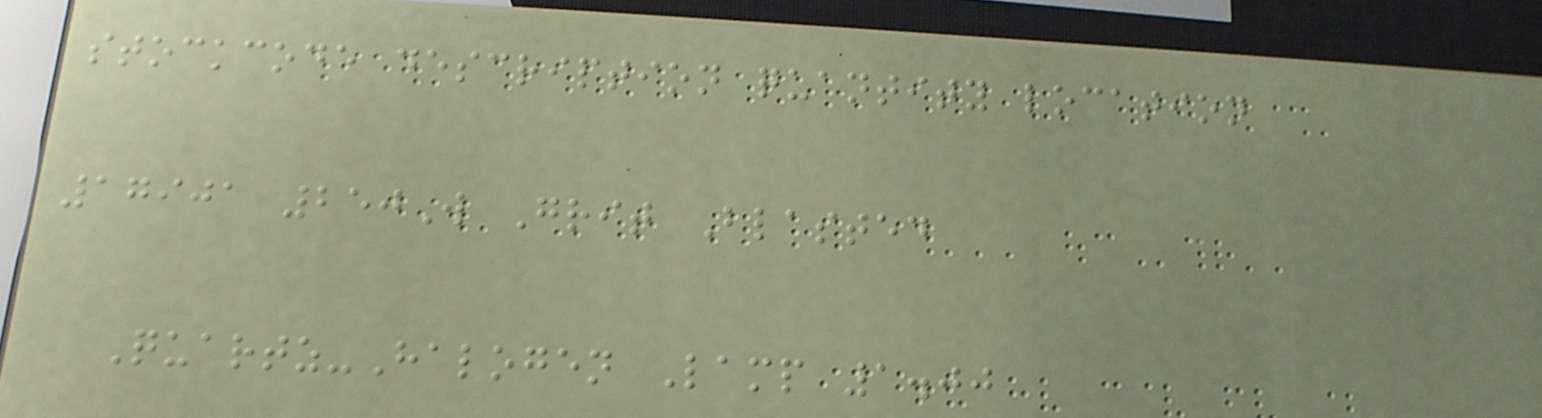stockcode description quantity location
17901 250W Grit Blasted
Quartz-Halogen Lamp 1.00
